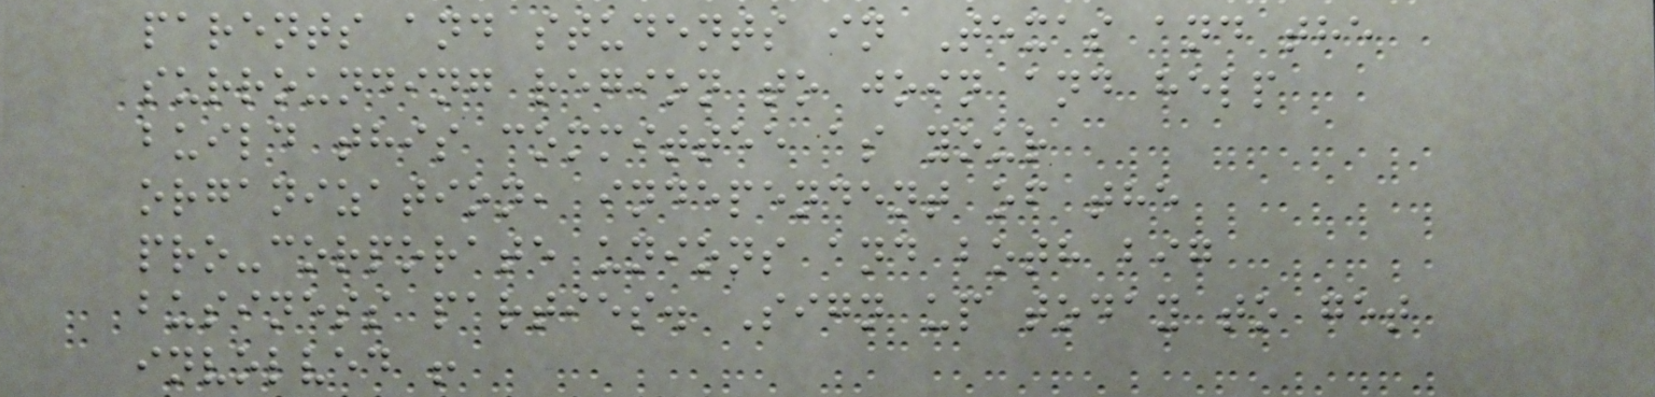parents and students in Texas and the
surrounding region to join and help
build this committee as your
organization, independent of the
pro-corporate unions and both big
business parties. Sign up today to get
involved !
